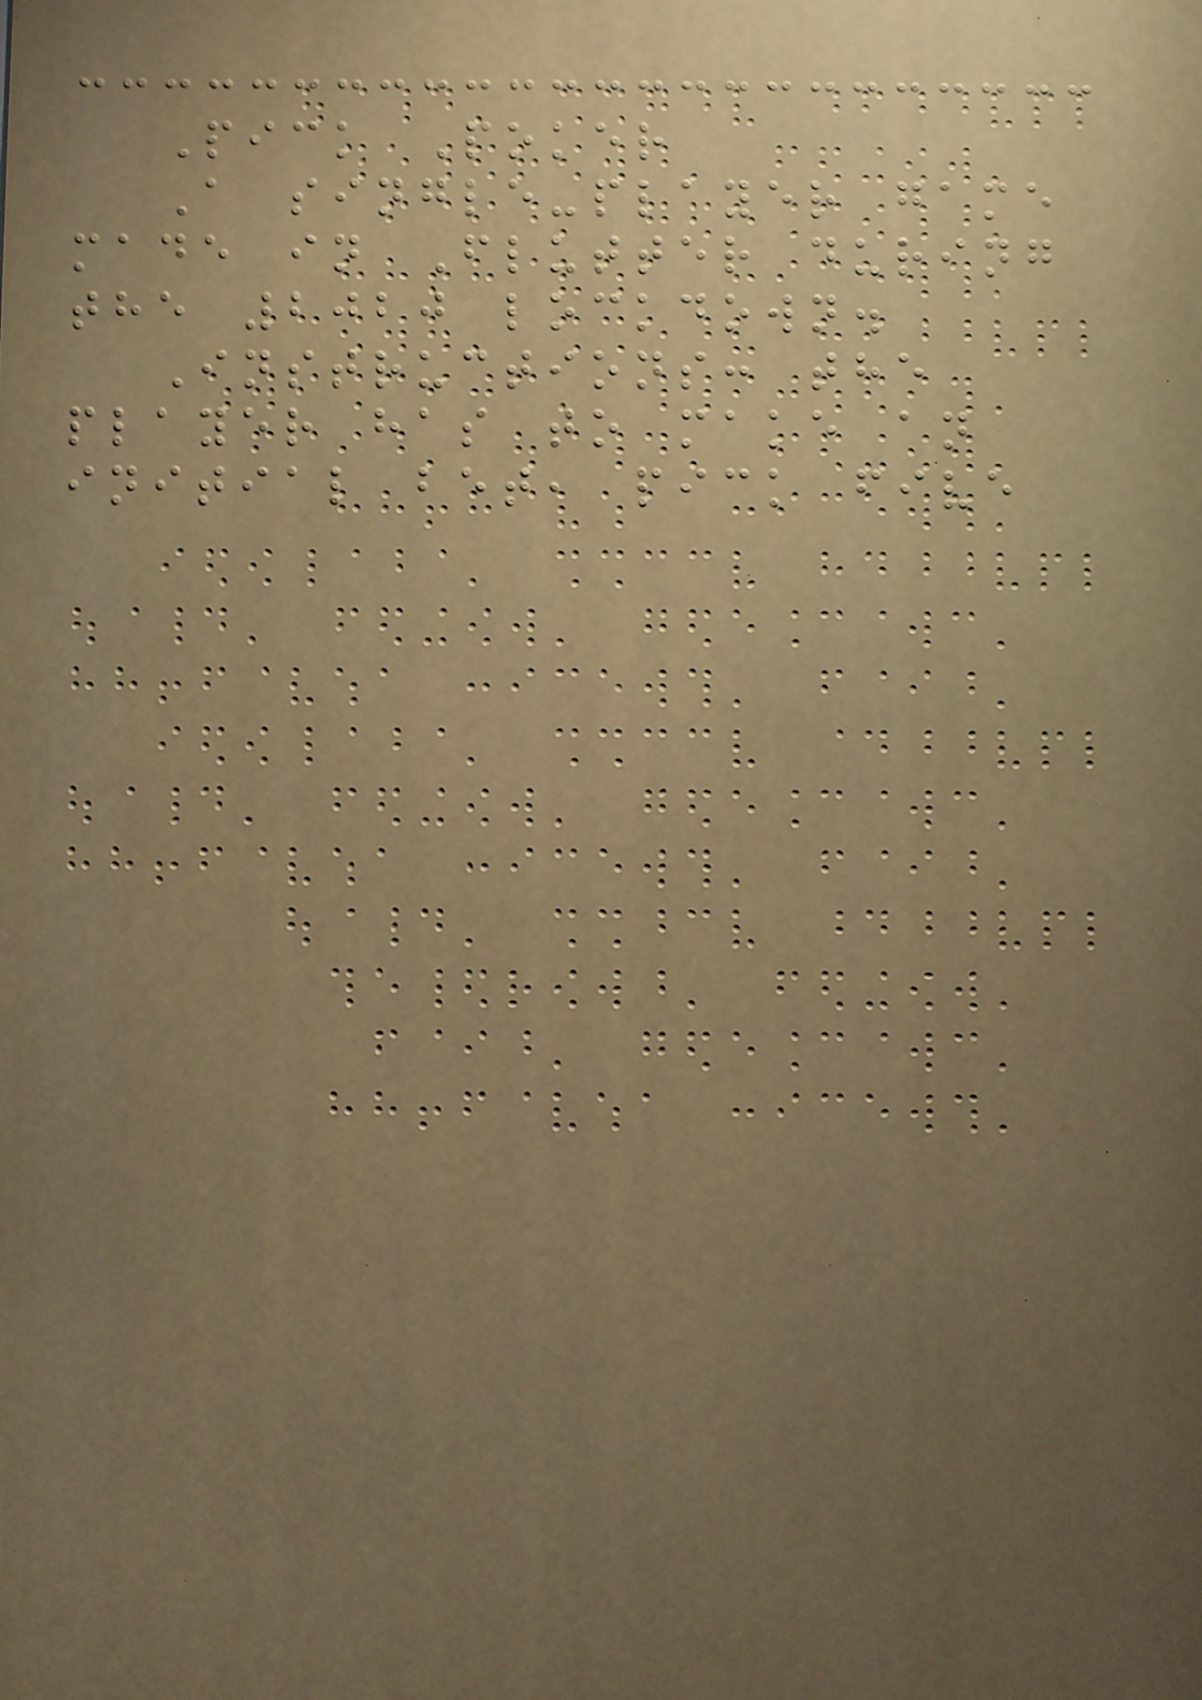Pick Poker
A single-player game
made in Flutter during
the 2020 lockdown.
Instructions: the
player has to make an
initial bet, pick five
